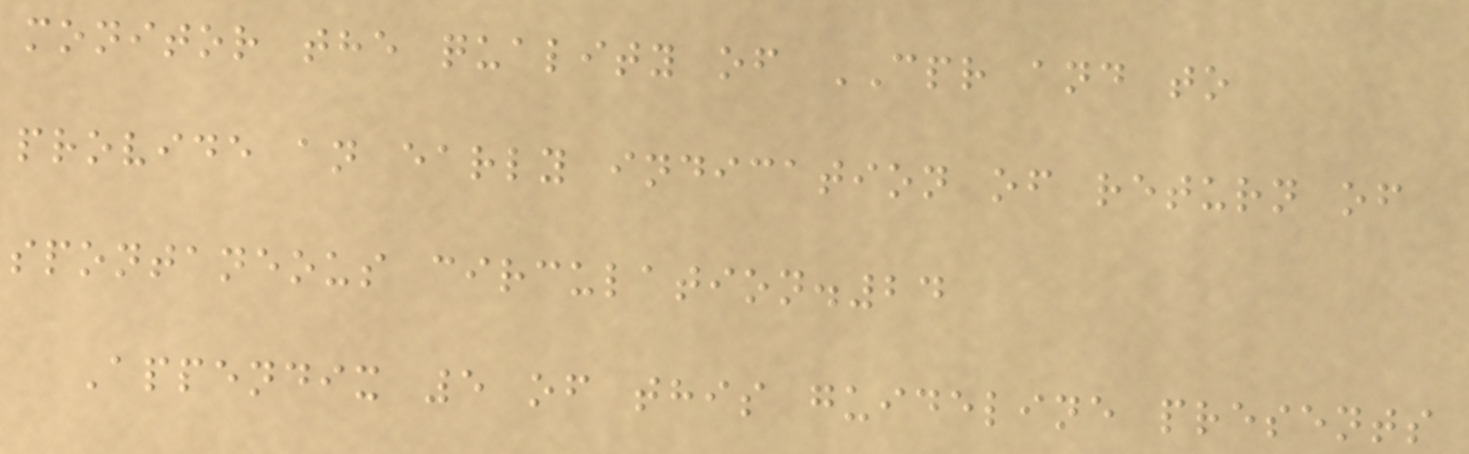monitor the quality of CPR and to
provide an early indication of return of
spontaneous circulation.24
Appendix 5 of this guideline presents
